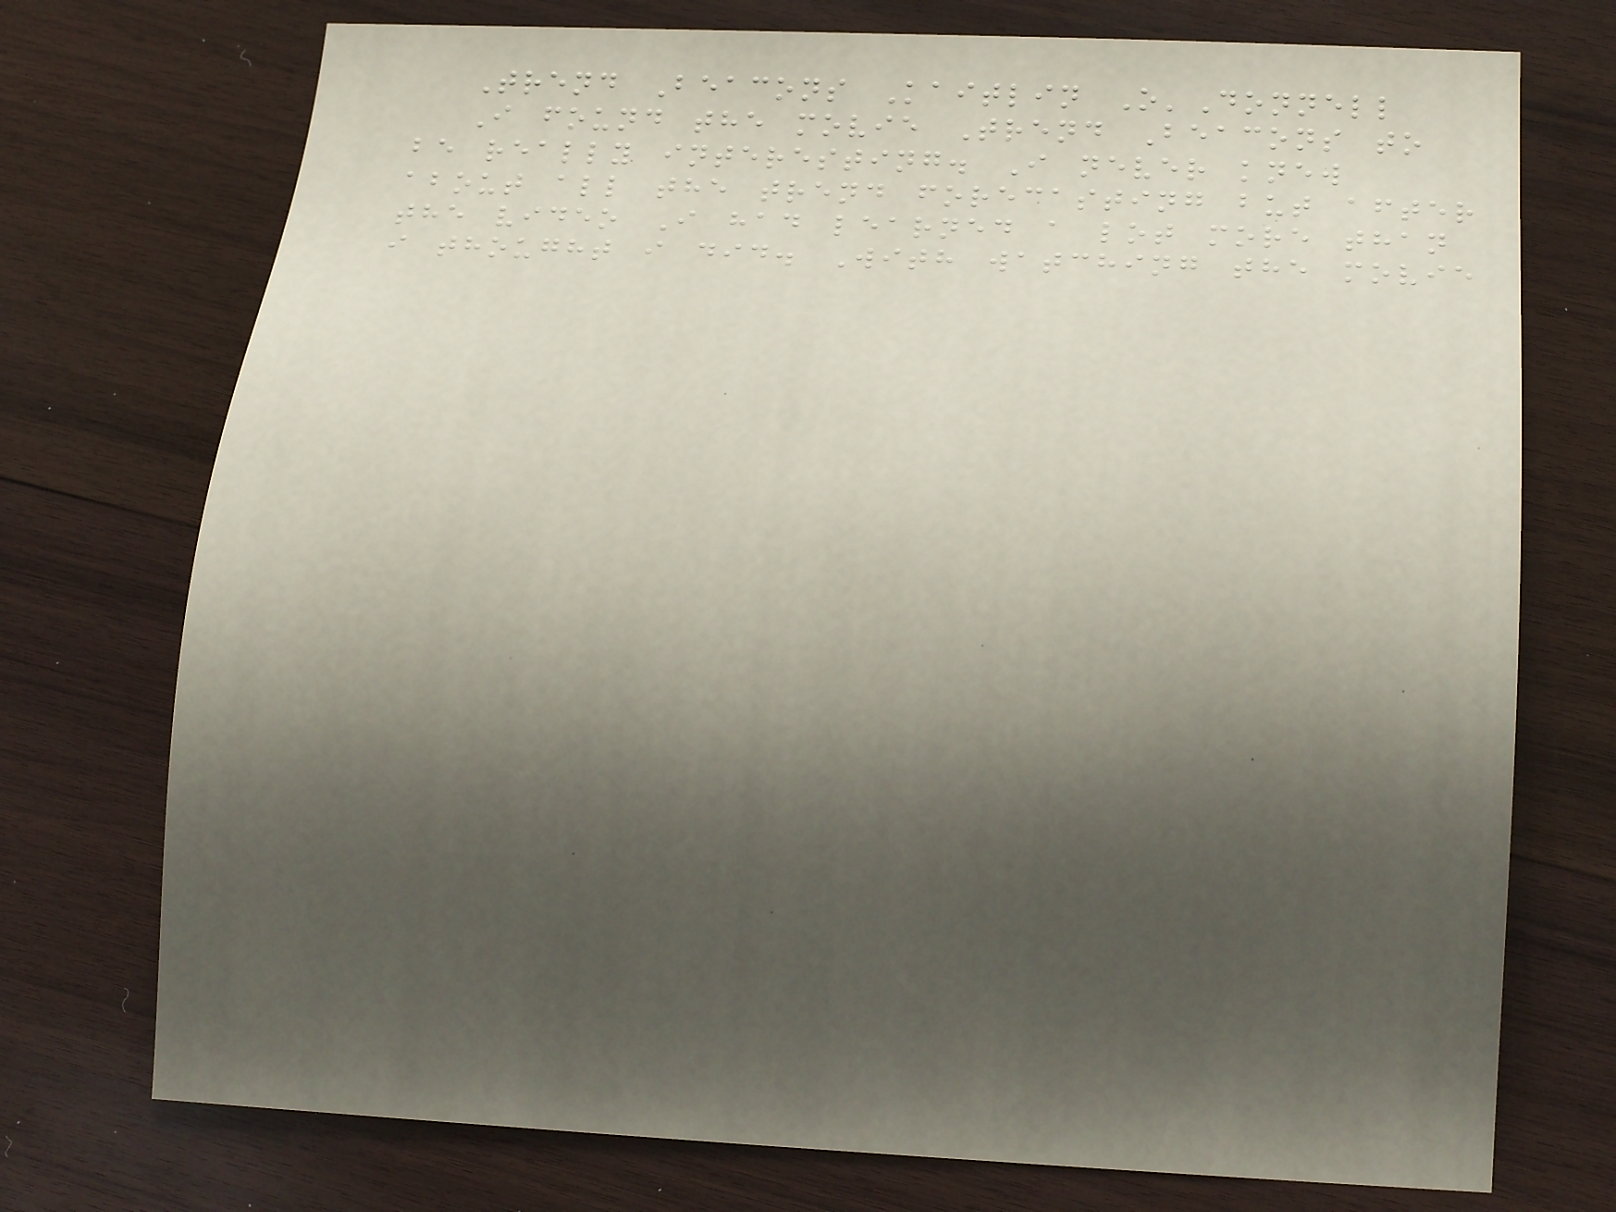Trend Beacons Kaitlin O'Donnell
I found the movie Trend Beacons to
be really interesting. I never knew
about all the trend forecasting but after
the video I had learned a lot more than
i thought i did. With watching the movie
